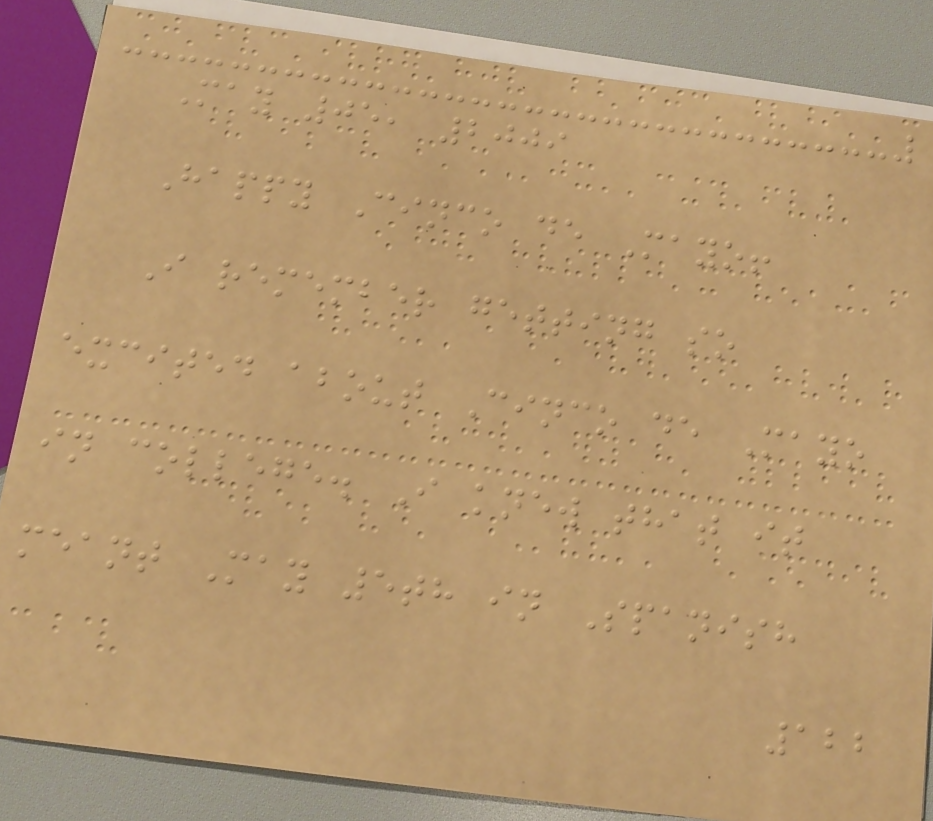May 05, 2009
Happy Cinco de Mayo!
I remember getting so
excited about Cinco de Mayo
in college. I knew that it
meant May 5th in Spanish
122
